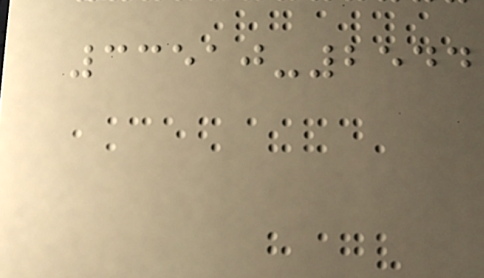33510-2544
